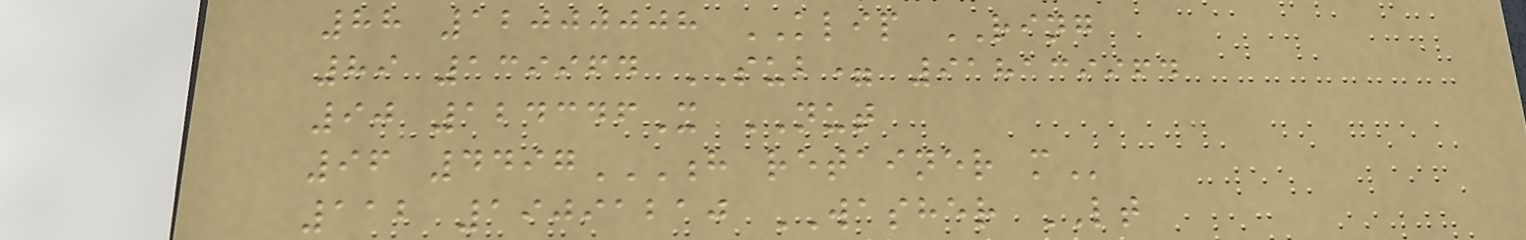88 12000008 KLIP RING
89 139964 SUB= 918139964
90 124346X NUT
96 4497H RETAINER M
112 19091210 WASHER LT
